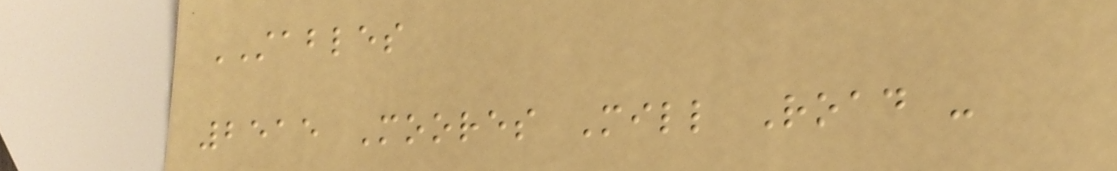STABLES
2515 Moores Mill Road -
